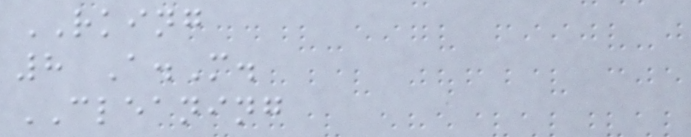RKING
8 A.M.
CLEANING
